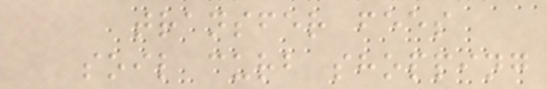transfer fees
soil curb shopping
